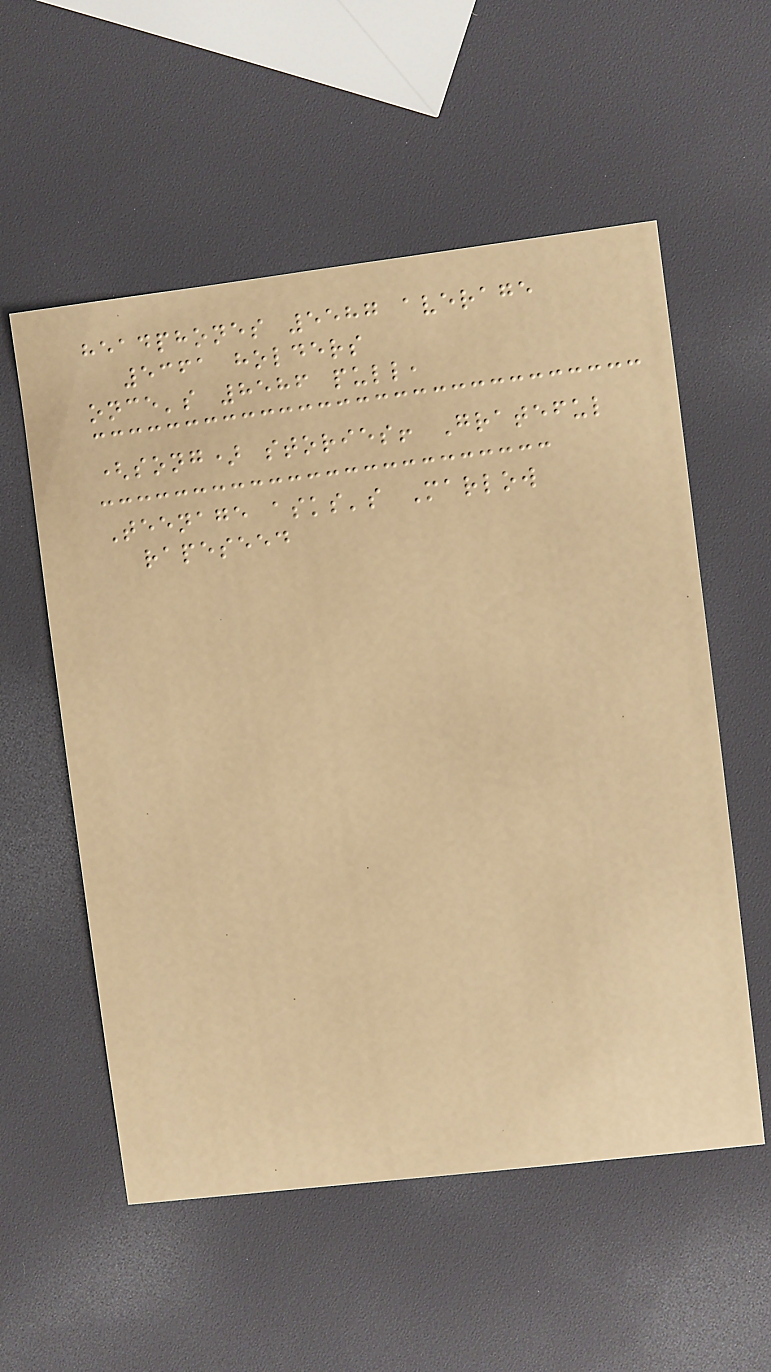headphones 5587 average
5361 holders
once's 8586 pull,
(song) stories! Grateful
Teenage asks's Marlow
rapeseed
